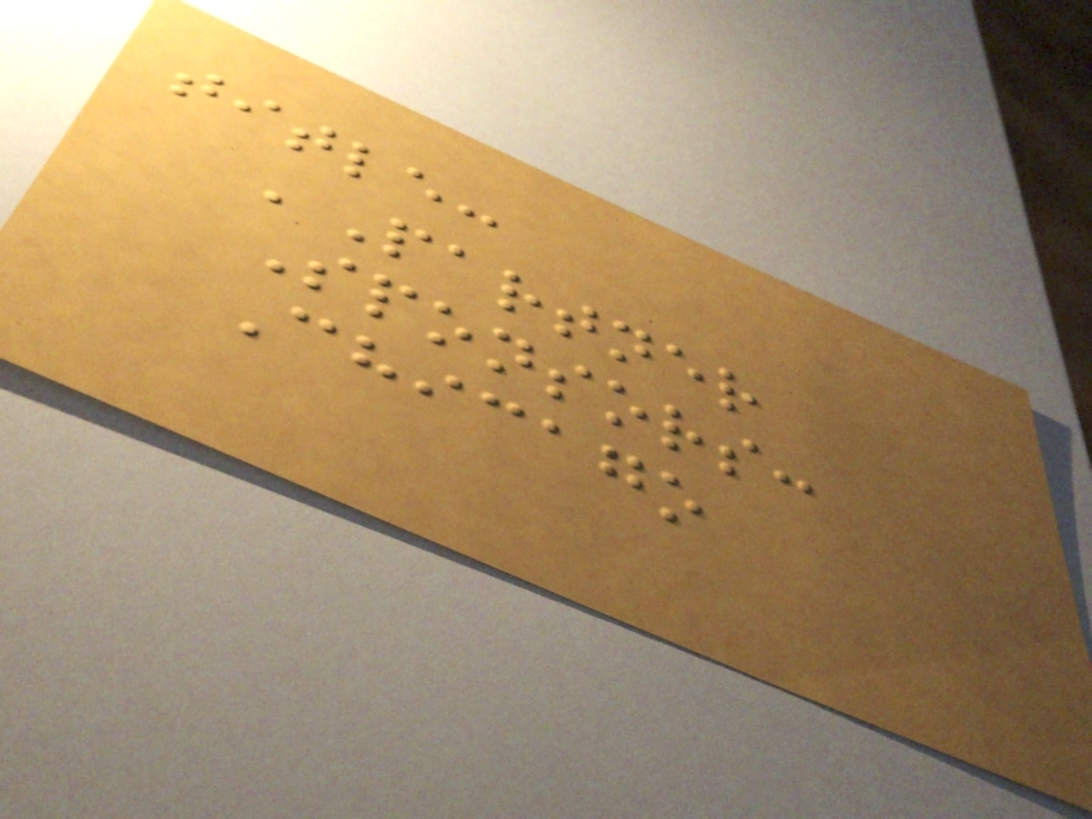title:
'Partner
Sponsors:
Chicago
